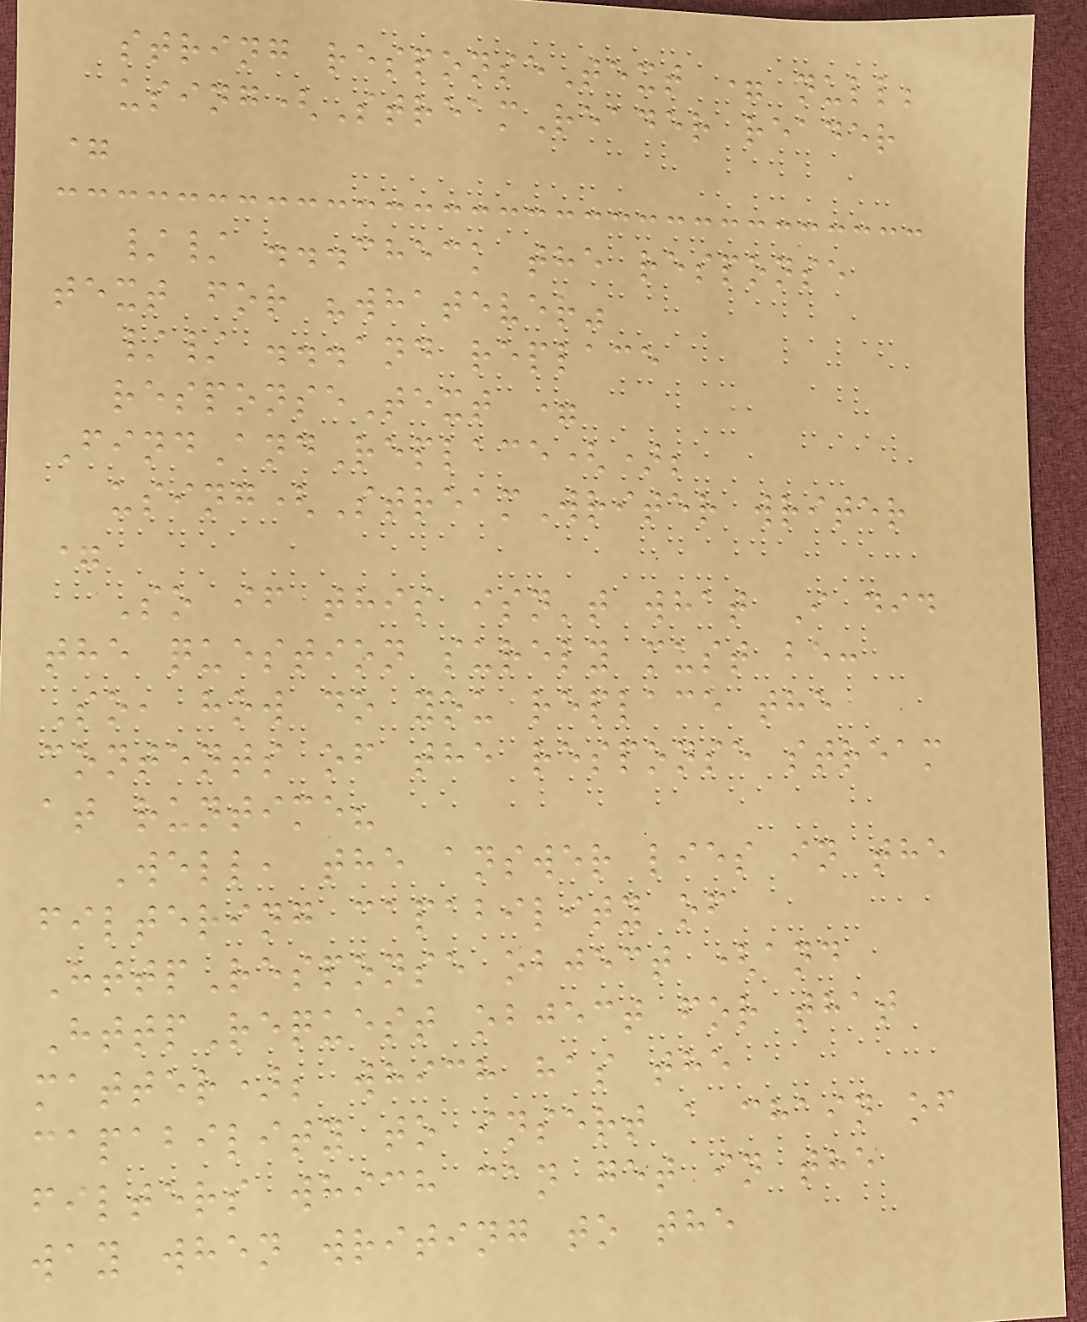string responseText = null;
using(StreamReader reader
=
// ...check the response
text for "whatever"
// ...and replace
responseText =
FindAndReplace();
using(StreamWriter writer
=
So if this isn't what I did
the question surely must be:
So, how do you replace the
contents of the response stream
at runtime?
Well, the answer lies in the
filtering capability of
HttpResponse object (and
HttpRequest object for that
matter); which has the
capability to insert a chain of
filters which can get in the
way when writing to the
